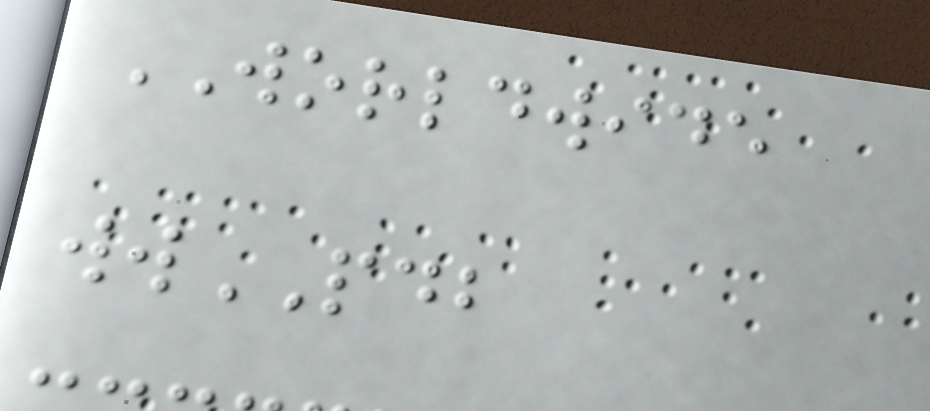WORLDWIDE
wwPDB
